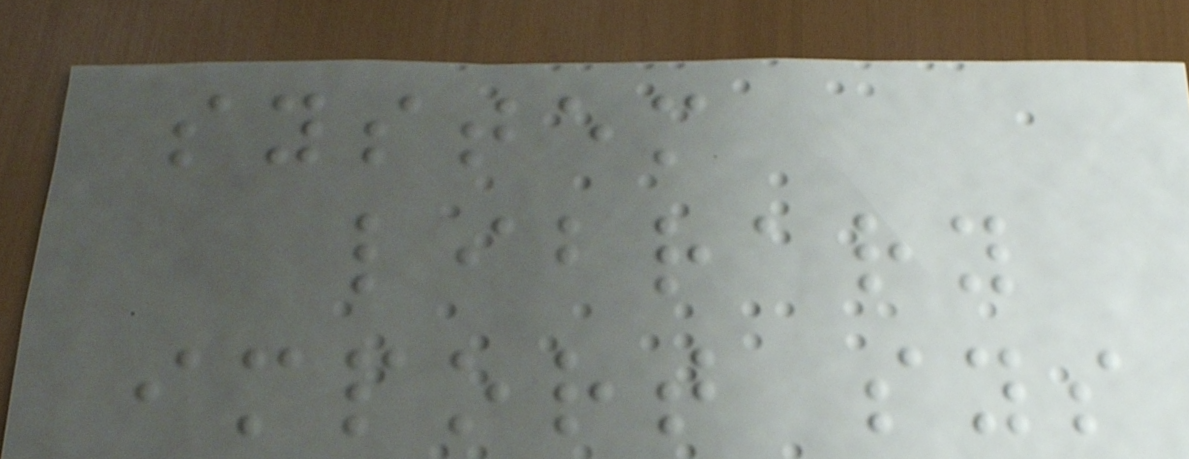system
library
import sys
